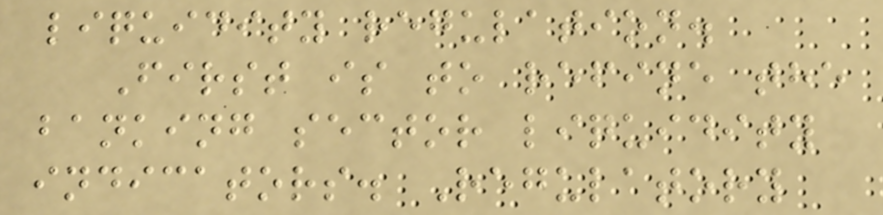liquidity regulation.
First is to refine the
banking sector liquidity
indicators. Regulatory
